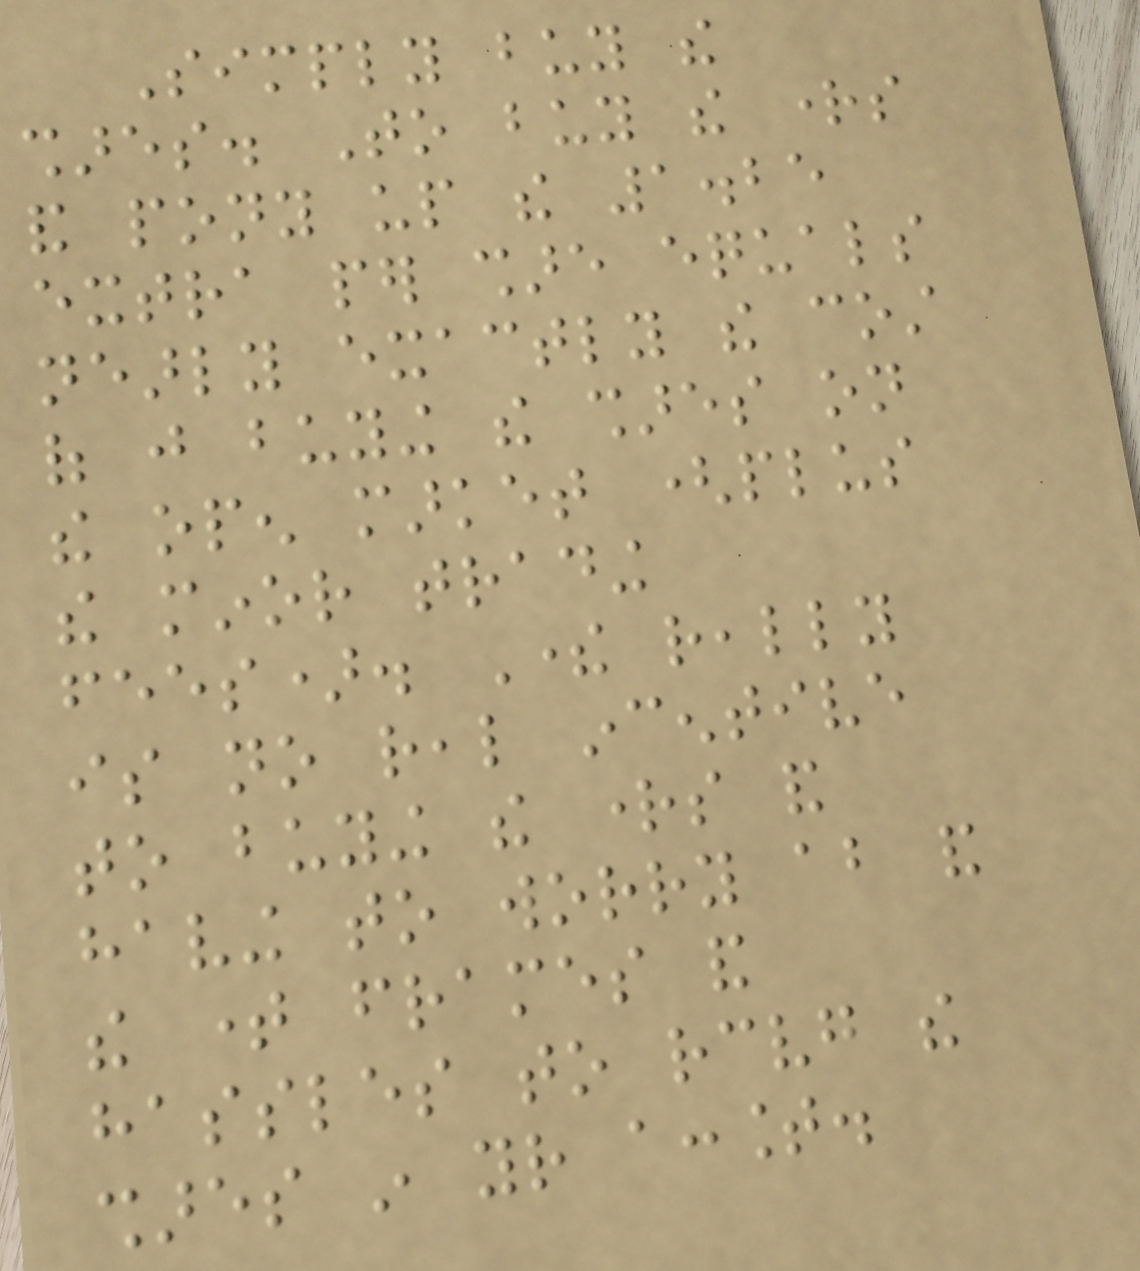Simply buy the
shares. To buy the rights
and pony up the 1.25
extra per share equals
nearly exactly the cost
of just buying the shares on
the open market (plus
the minor trading
fees). There really
is no real incentive
to buying the rights and
having to worry about and
the time frames and
hassles to receiving the
shares in your account.
